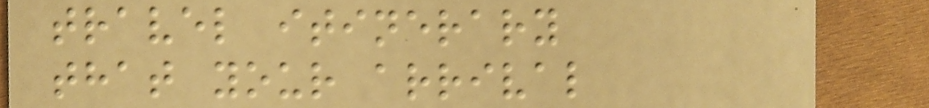travel itinerary
that your arrival
